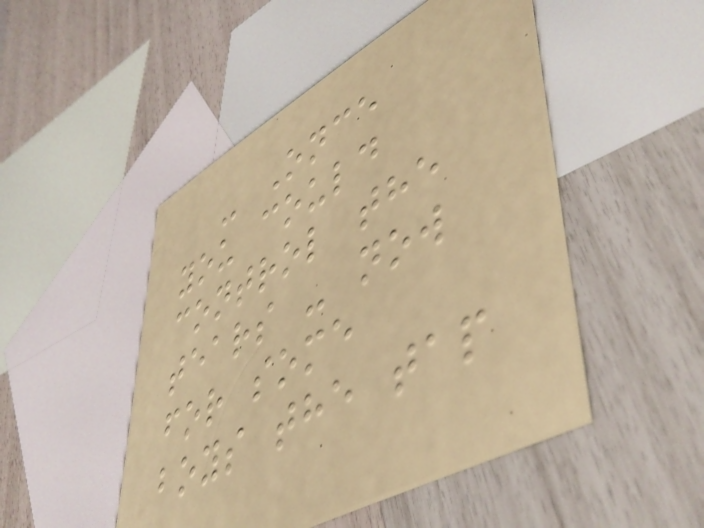- Once
you could
control the
tears - now
for some
boys the tap
